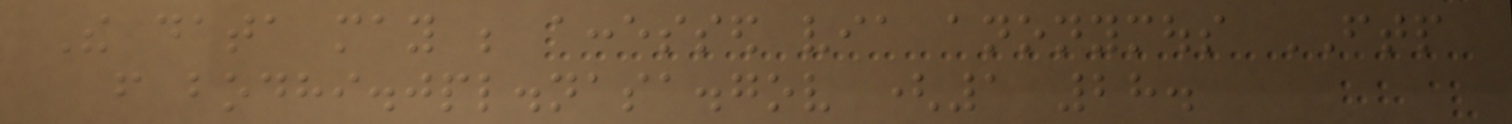The data may be accessed via anonymous FTP
from bodhi.jpl.nasa.gov (1 28.
